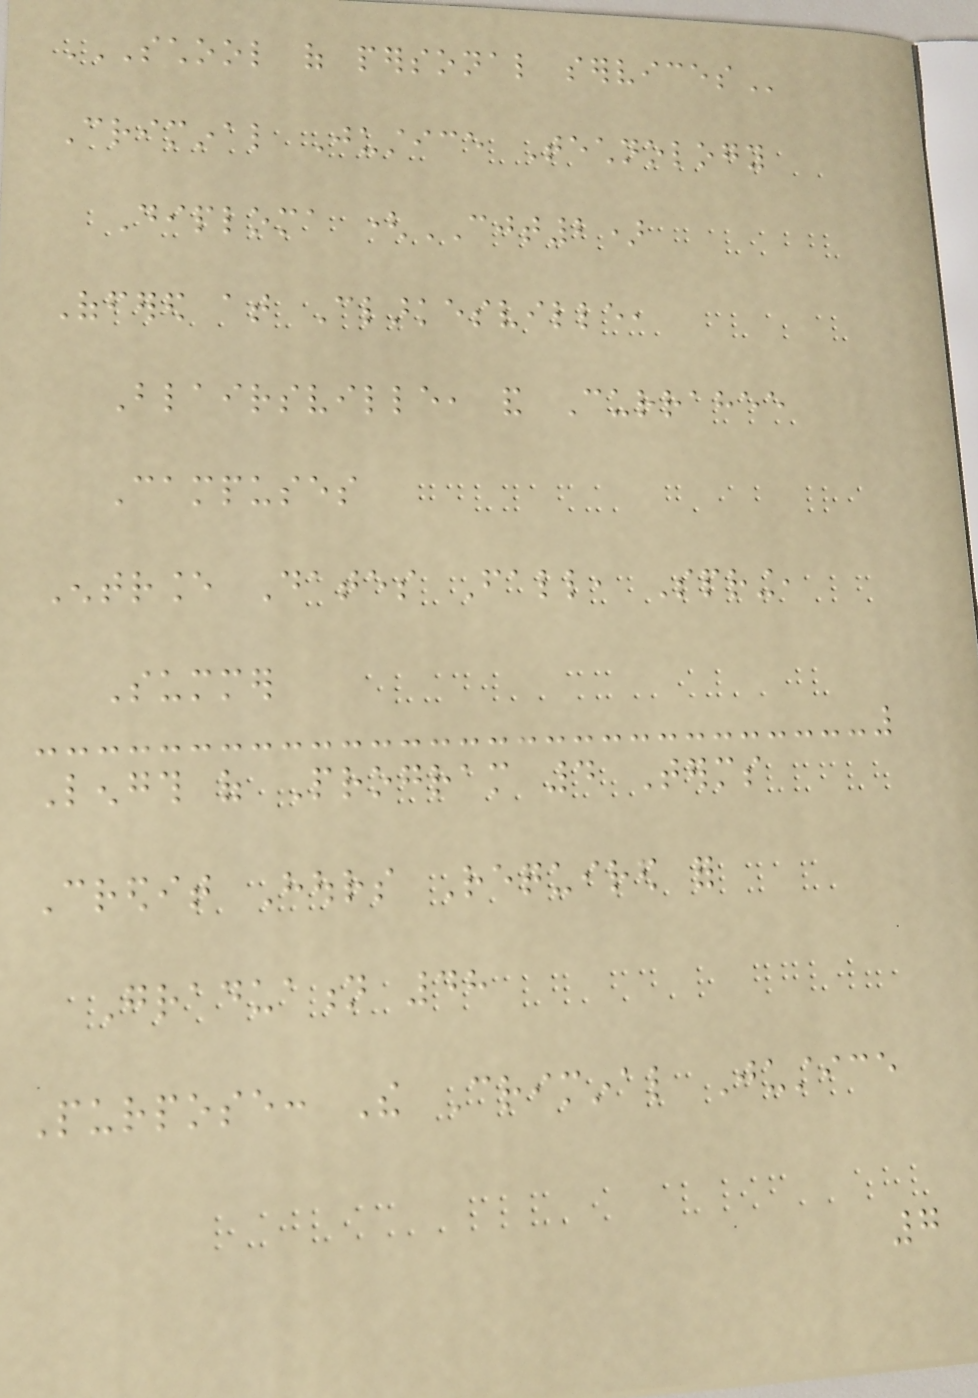SCHOOL OF PERSONAL SERVICES
Criminal Justice Technology
Diploma (CJT2)
Offered at Clarkesville,
Blairsville, and Currahee
Campuses
Entrance Dates Fall, Spring,
Summer
Length of Program 4 Terms
Credit Hours Required for
Graduation 48
Purpose: The Criminal Justice
7
